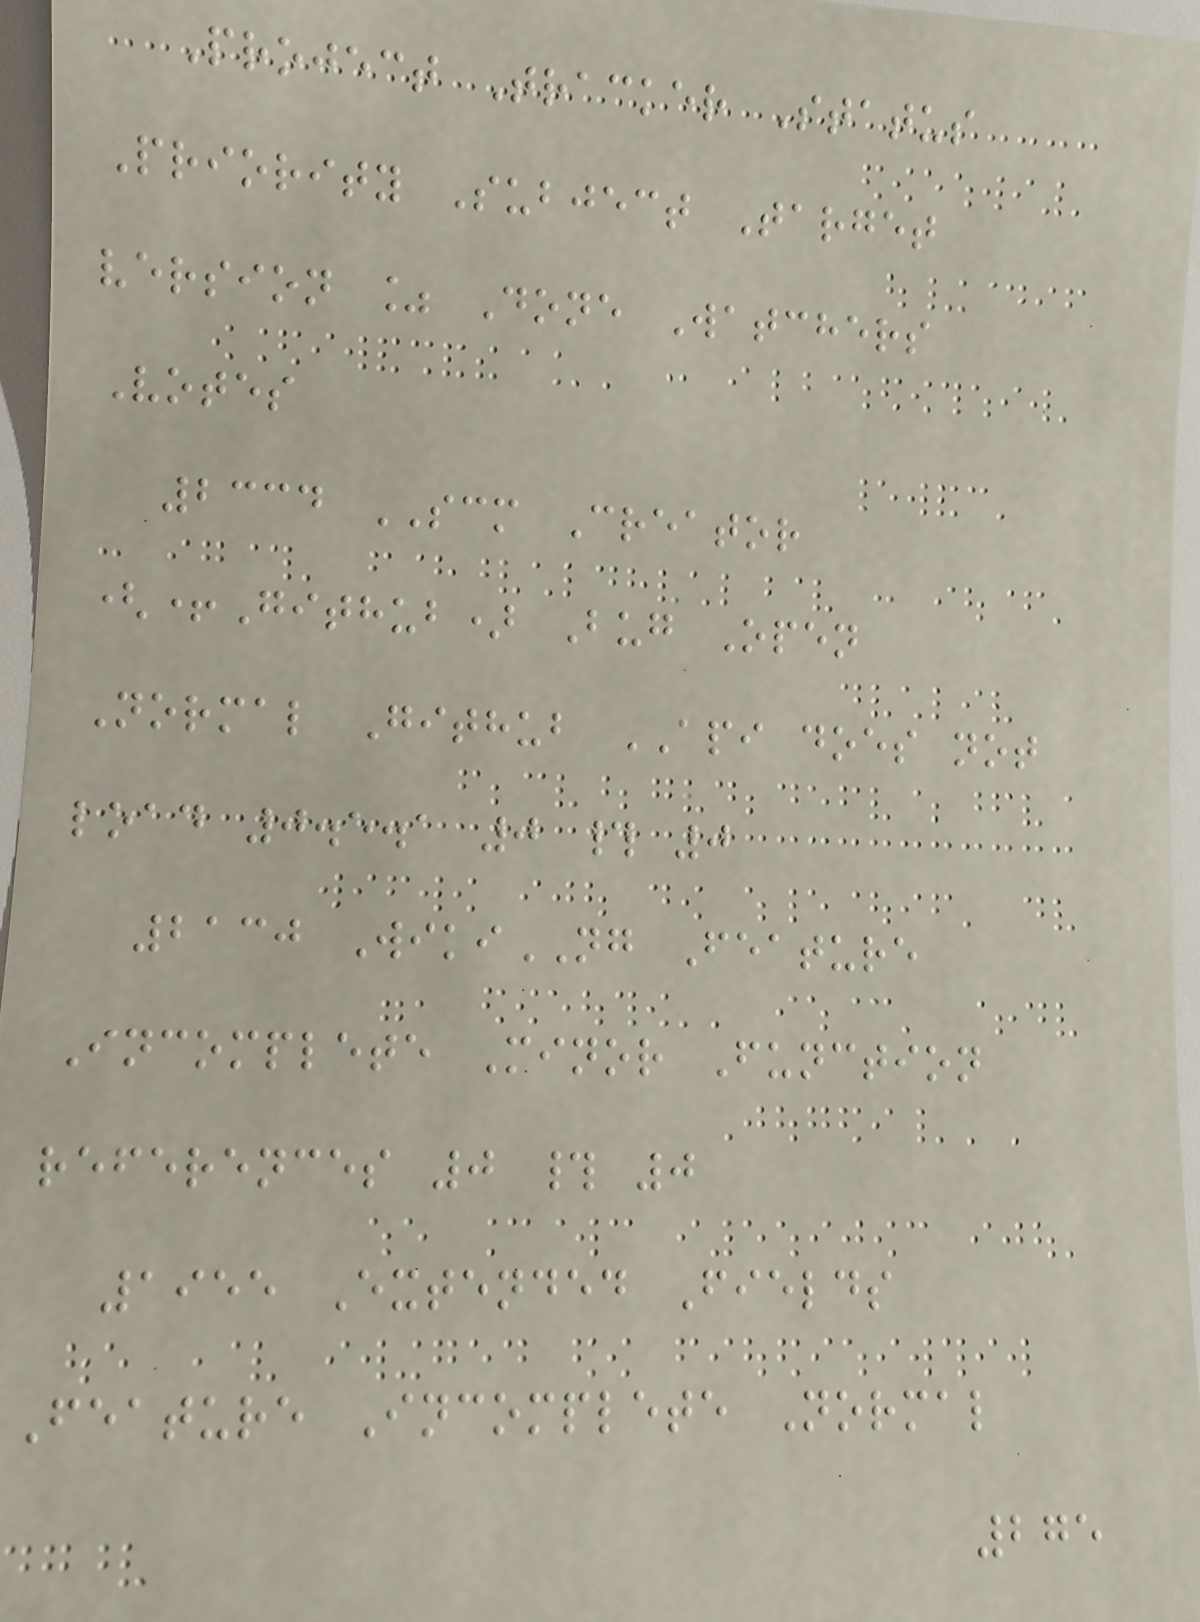Project Tracker Status
Priority Subject Target
version % Done Watchers
Votes
2334 SCM Creator
(+Github) Bug Open
Normal Github API does not
load 0.5.1 0 # 0
2130 WikiNG Feature
Incomplete Minor Function
references 0 # 0
1955 Extended Fields
Feature Incomplete Normal
275
